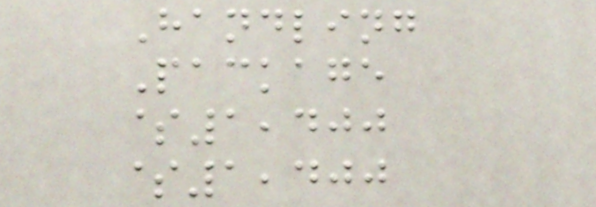Handling
Package
$1,400
$1,400
